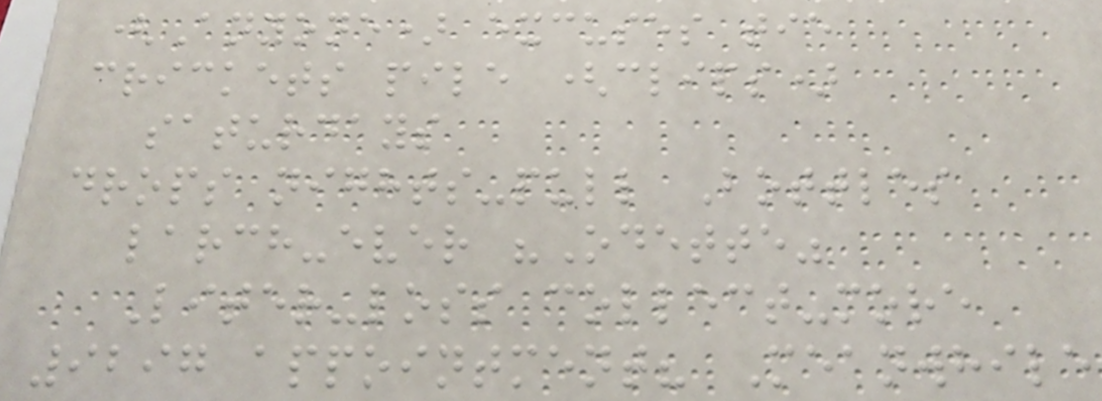(Anyone) excuses tie
crickets pile (clips)
saturdays
drops nights-pull Bottles
larch-ever "Odette"
Liter-loss collect-more
9297 appointment? Meanwhile
